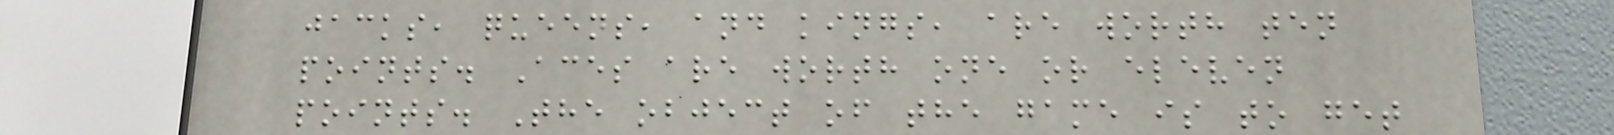jacks, queens, and kings, are worth ten
points. Aces are worth one or eleven
points. The object of the game is to get
